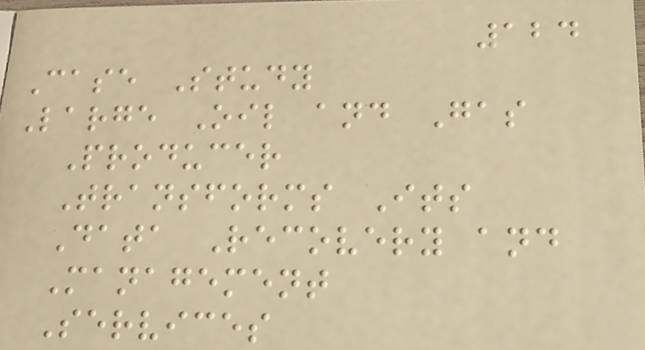124
Case Study
Large Oil and Gas
Producer
Transforms Its
Data Recovery and
Management
Services
